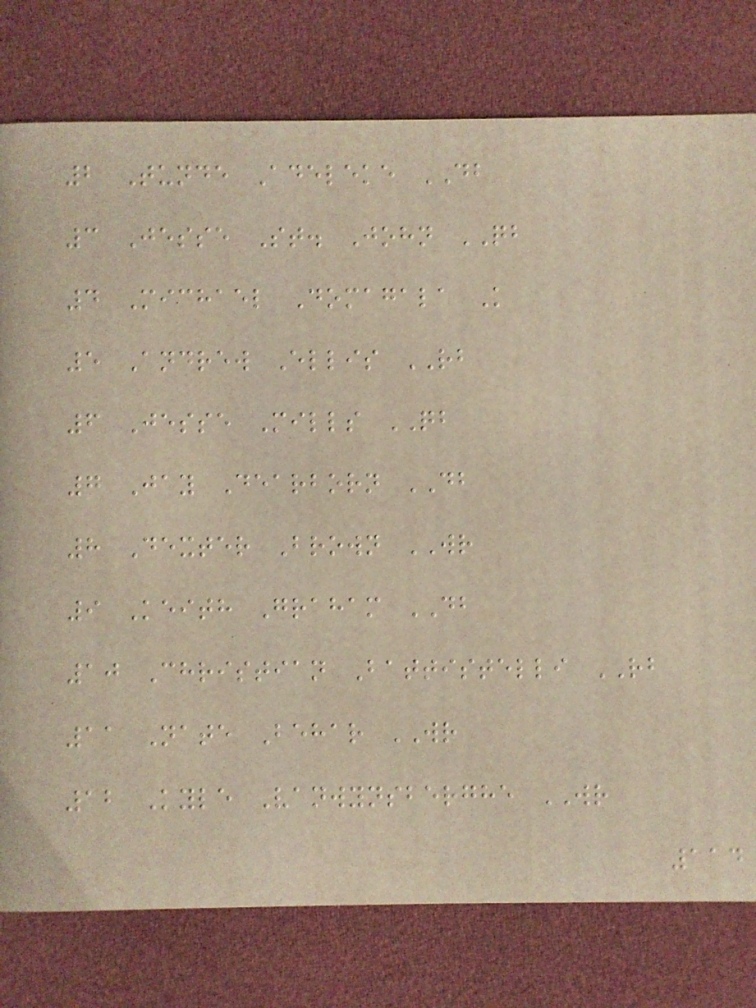2 Tunde Adeleke DB
3 Jesse St. John QB
4 Michael Domagala K
5 Andrew Ellis RB
6 Jesse Mills QB
7 Jay Dearborn DB
8 Dexter Brown WR
9 Keith Graham DB
10 Christian Battistelli RB
11 Nate Behar WR
12 Kyle Vanwynsberghe WR
114
